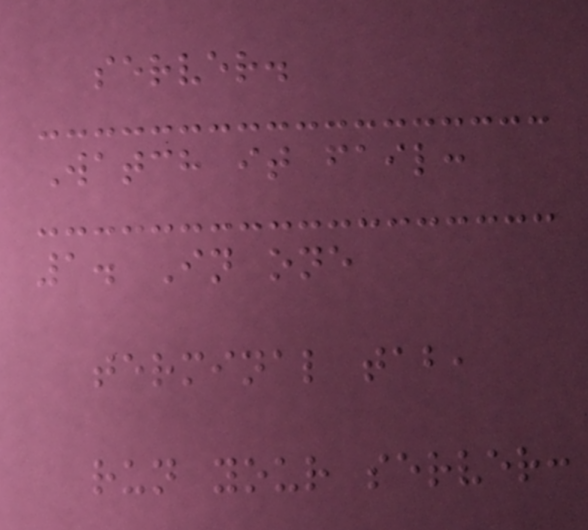server.
Watch it fail:
1. In one
terminal tab,
run your server:
